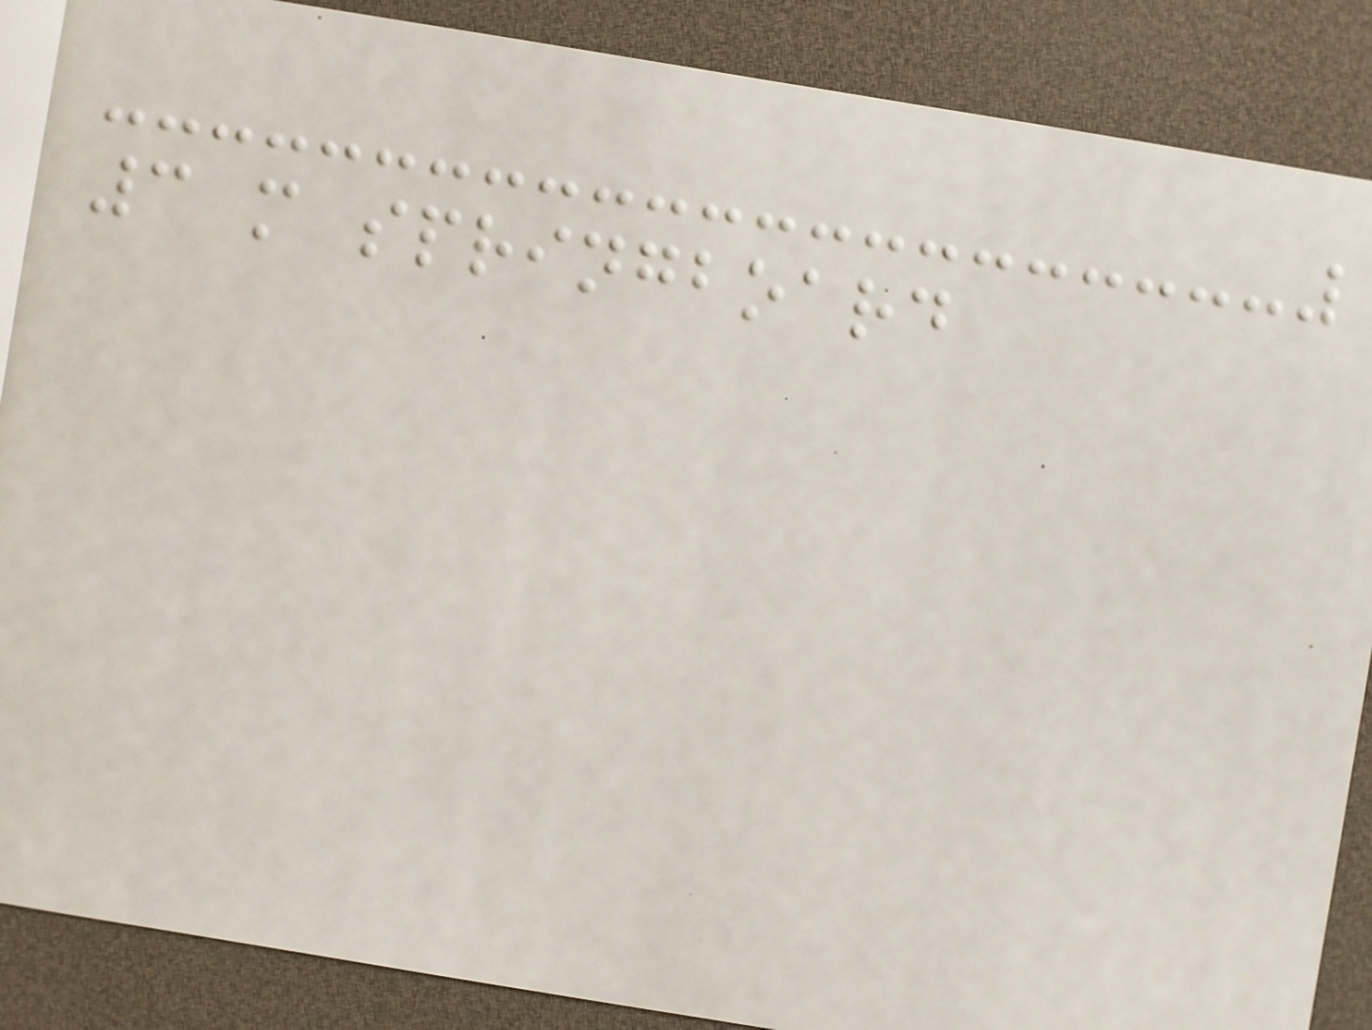3 m springboard
